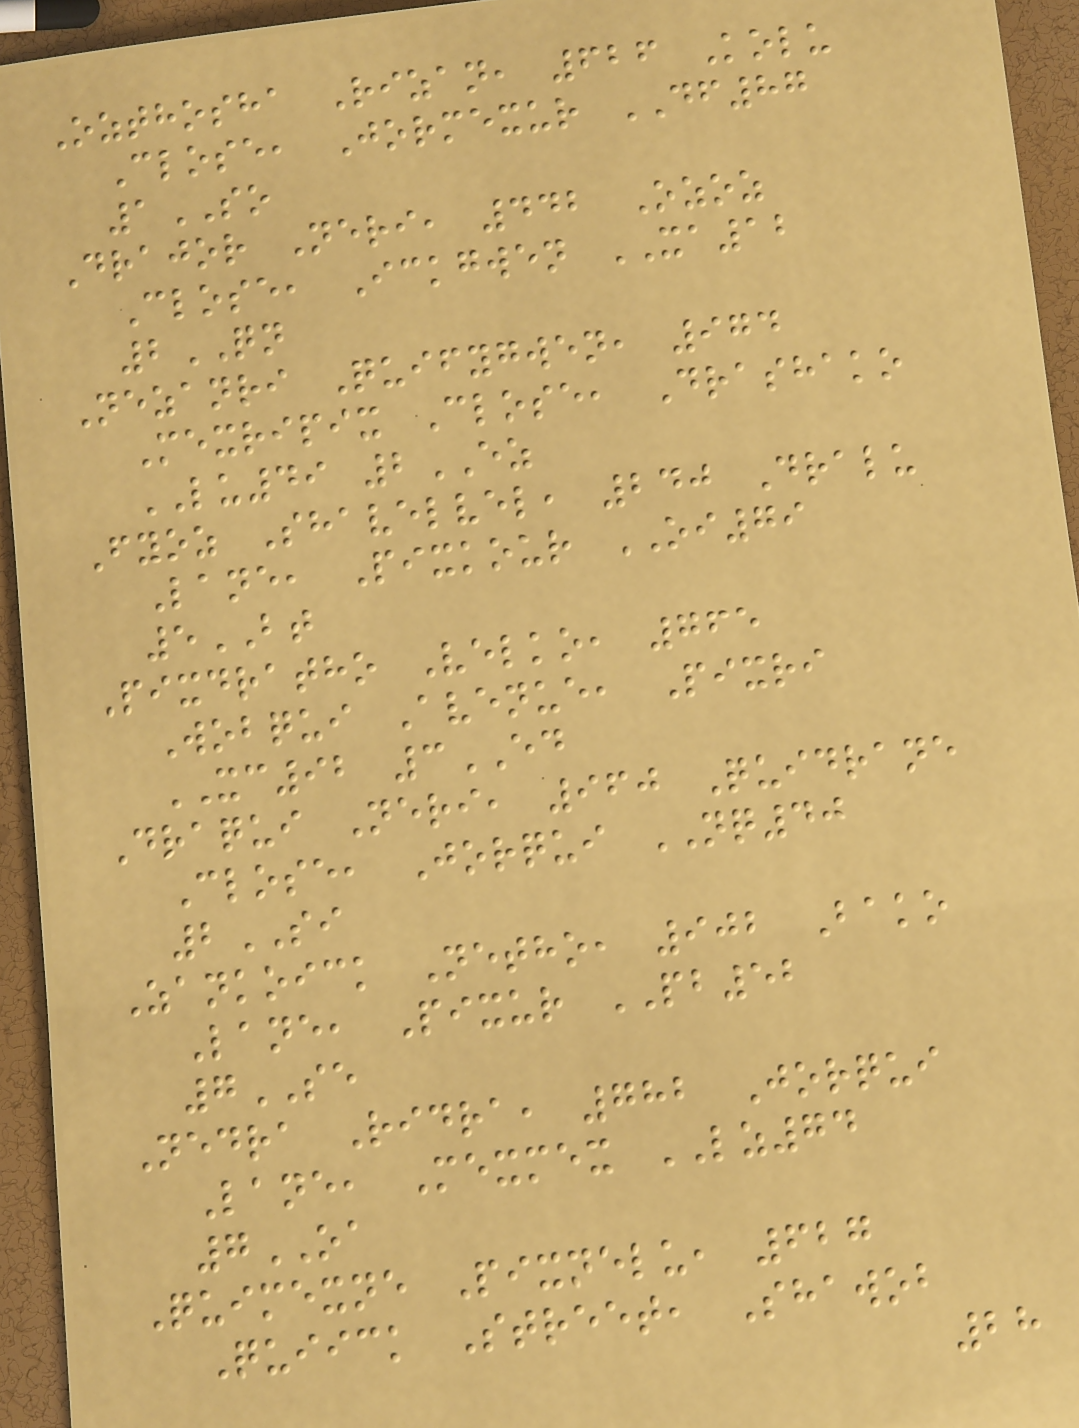Ozthosha Rizan, 626 Kolu
Close, Jormexur DF87
1SO
Drajor Neri, 442 Ozoz
Close, Ickgwen XA12
2QN
Nezanri Quifygwen, 974
Mexripix Close, Drashako
LU49 2EZ
Fyoz Shavelvel, 240 Dralu
Lane, Pixkour OI79
5BT
Pixdratho Velko, 765
Wobqui Avenue, Pixri
XC92 3ED
Draqui Neri, 960 Quidrane
Close, Jorqui NQ40
2SI
Zankoick Netho, 902 Bako
Lane, Pixur PB52
7SE
Nedra Ridra, 782 Jorqui
Lane, Mexmex LZ74
7OA
Quimexne Pixnelu, 627
Quiick Street, Shawob
28
